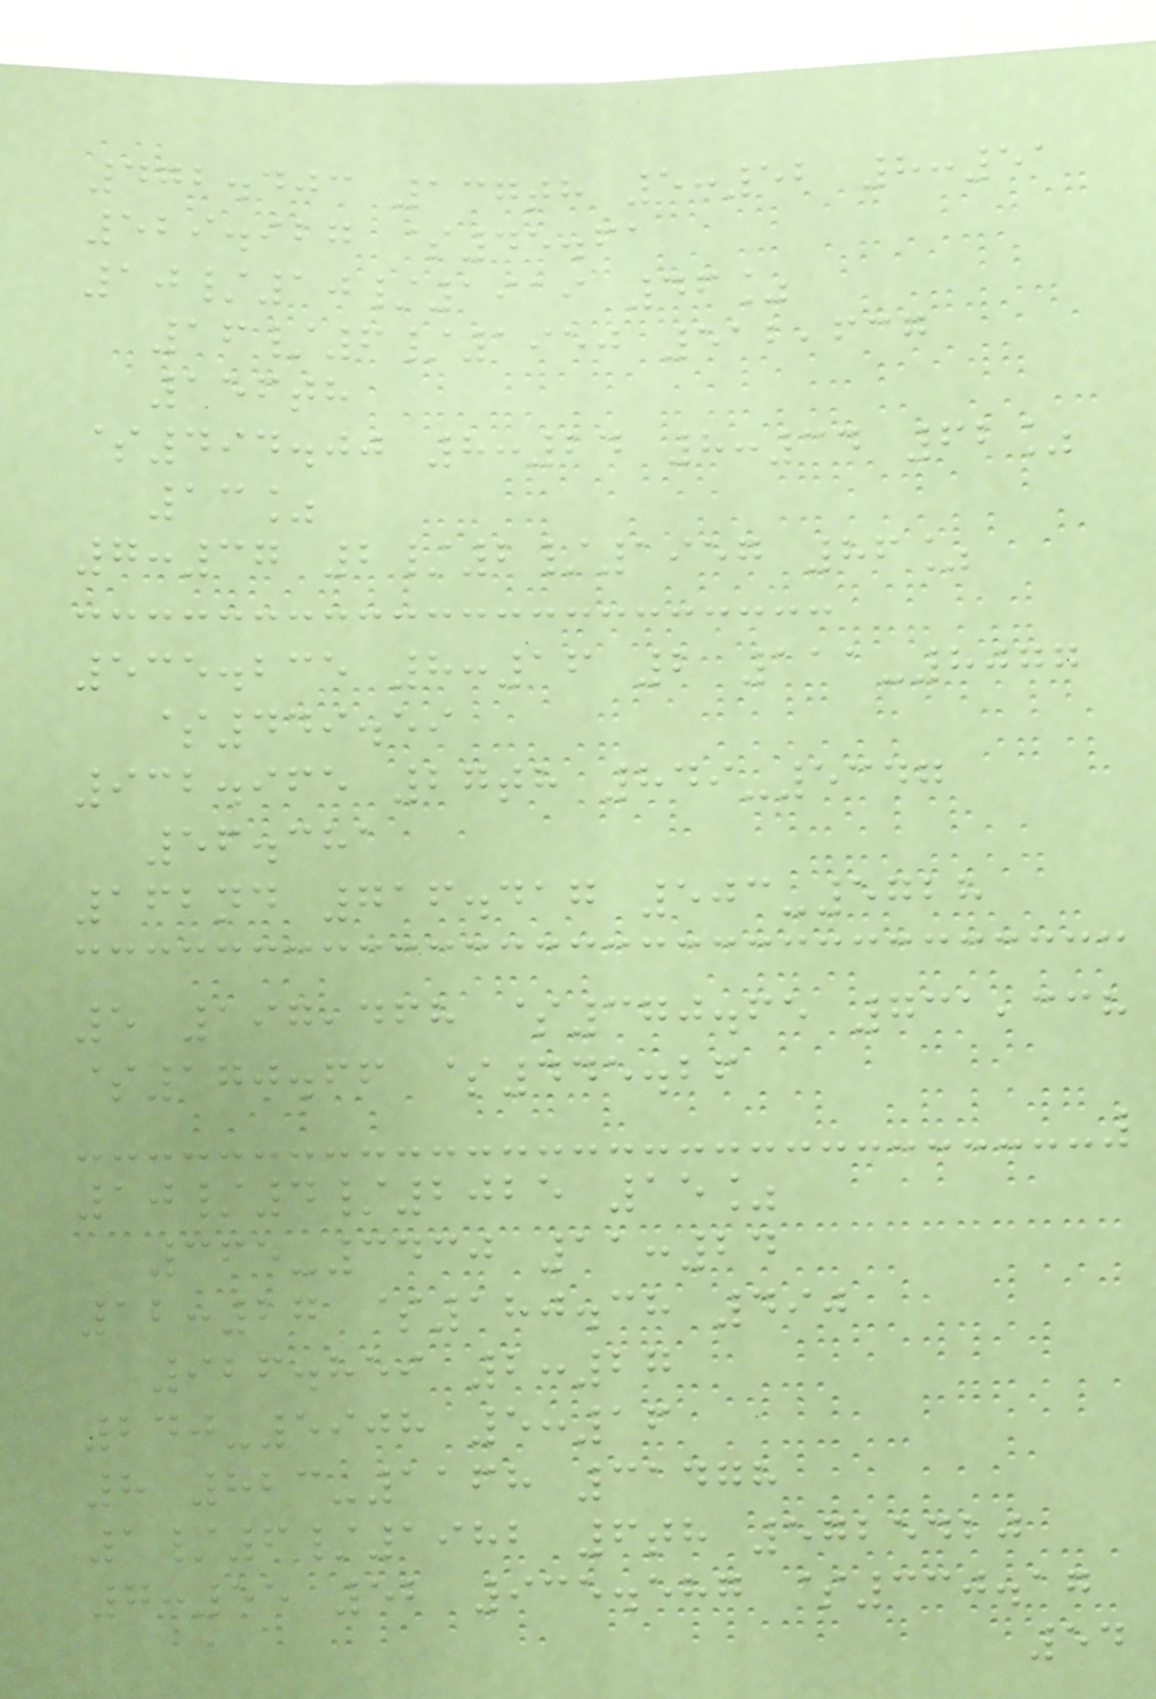472.403 137th 5:52 8:51
529.927 $45.61
10/10/1919 46%
16/6/1950 512,637
156th
$494.00 8:24 8:34 62%
13%
7:37 2/2/1957 86%
535.235 8:16 2 111-8077
$449.59
932.965 27th 849-5347
56.381
162nd 716.417 503-5728
5 197,468 $370.65 731,338
$170.66 $445.26
10/4/2025 15%
365-3430 11:24
12:27 $180.38 490
926.859 2:27
240-5908 5:16
8 823-1168 31478
1/6/1982 6th 5725420
7:55 52 935.587 $330.17
54
